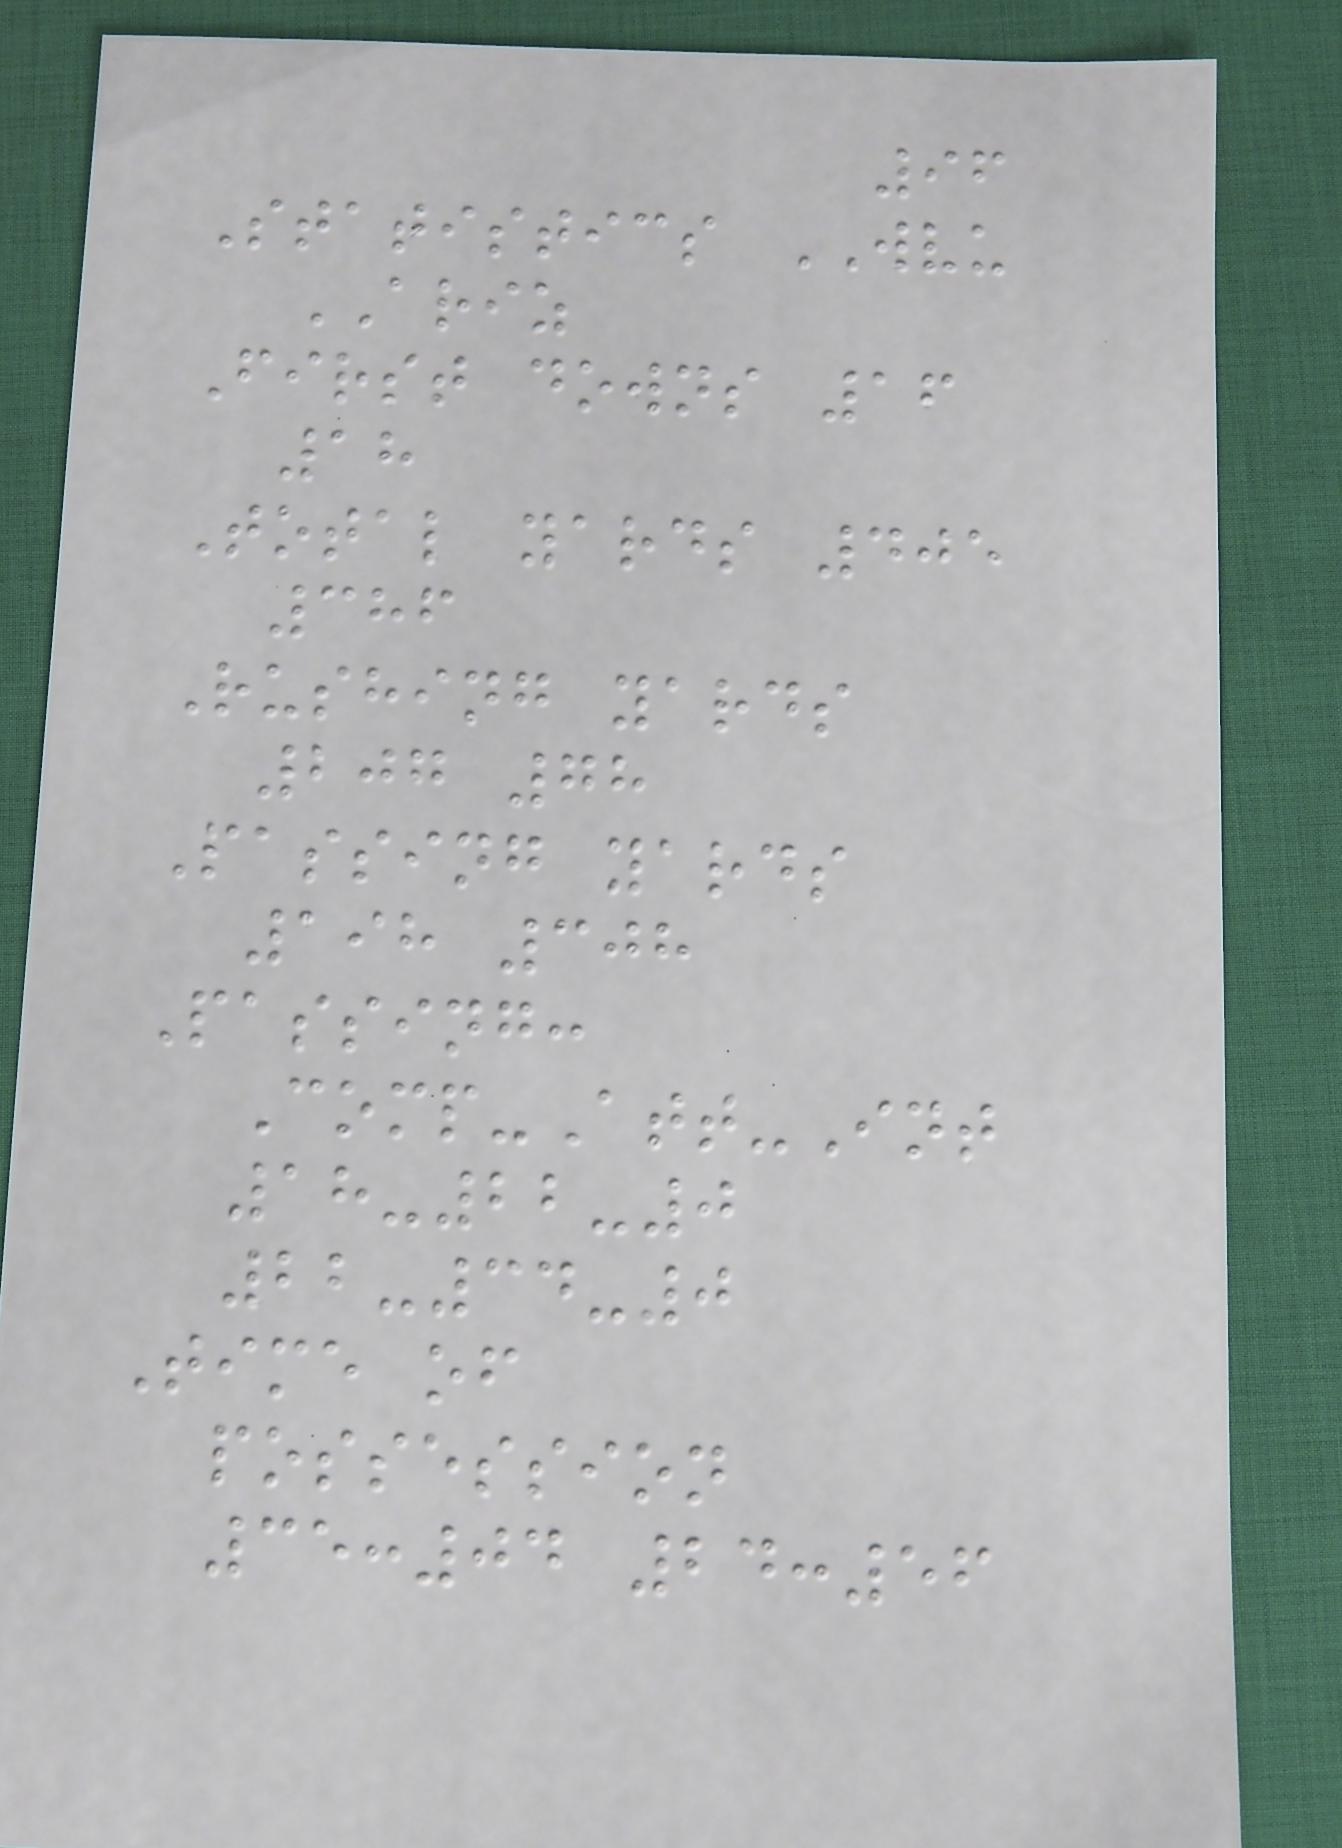96
Statistics WVU
ARIZ
First downs 16
18
Total yards 405
386
Rushing yards
207 78
Passing yards
198 308
Passing:
Comp-Att-Int
18-22-0
22-34-0
Time of
possession
35:04 24:56
